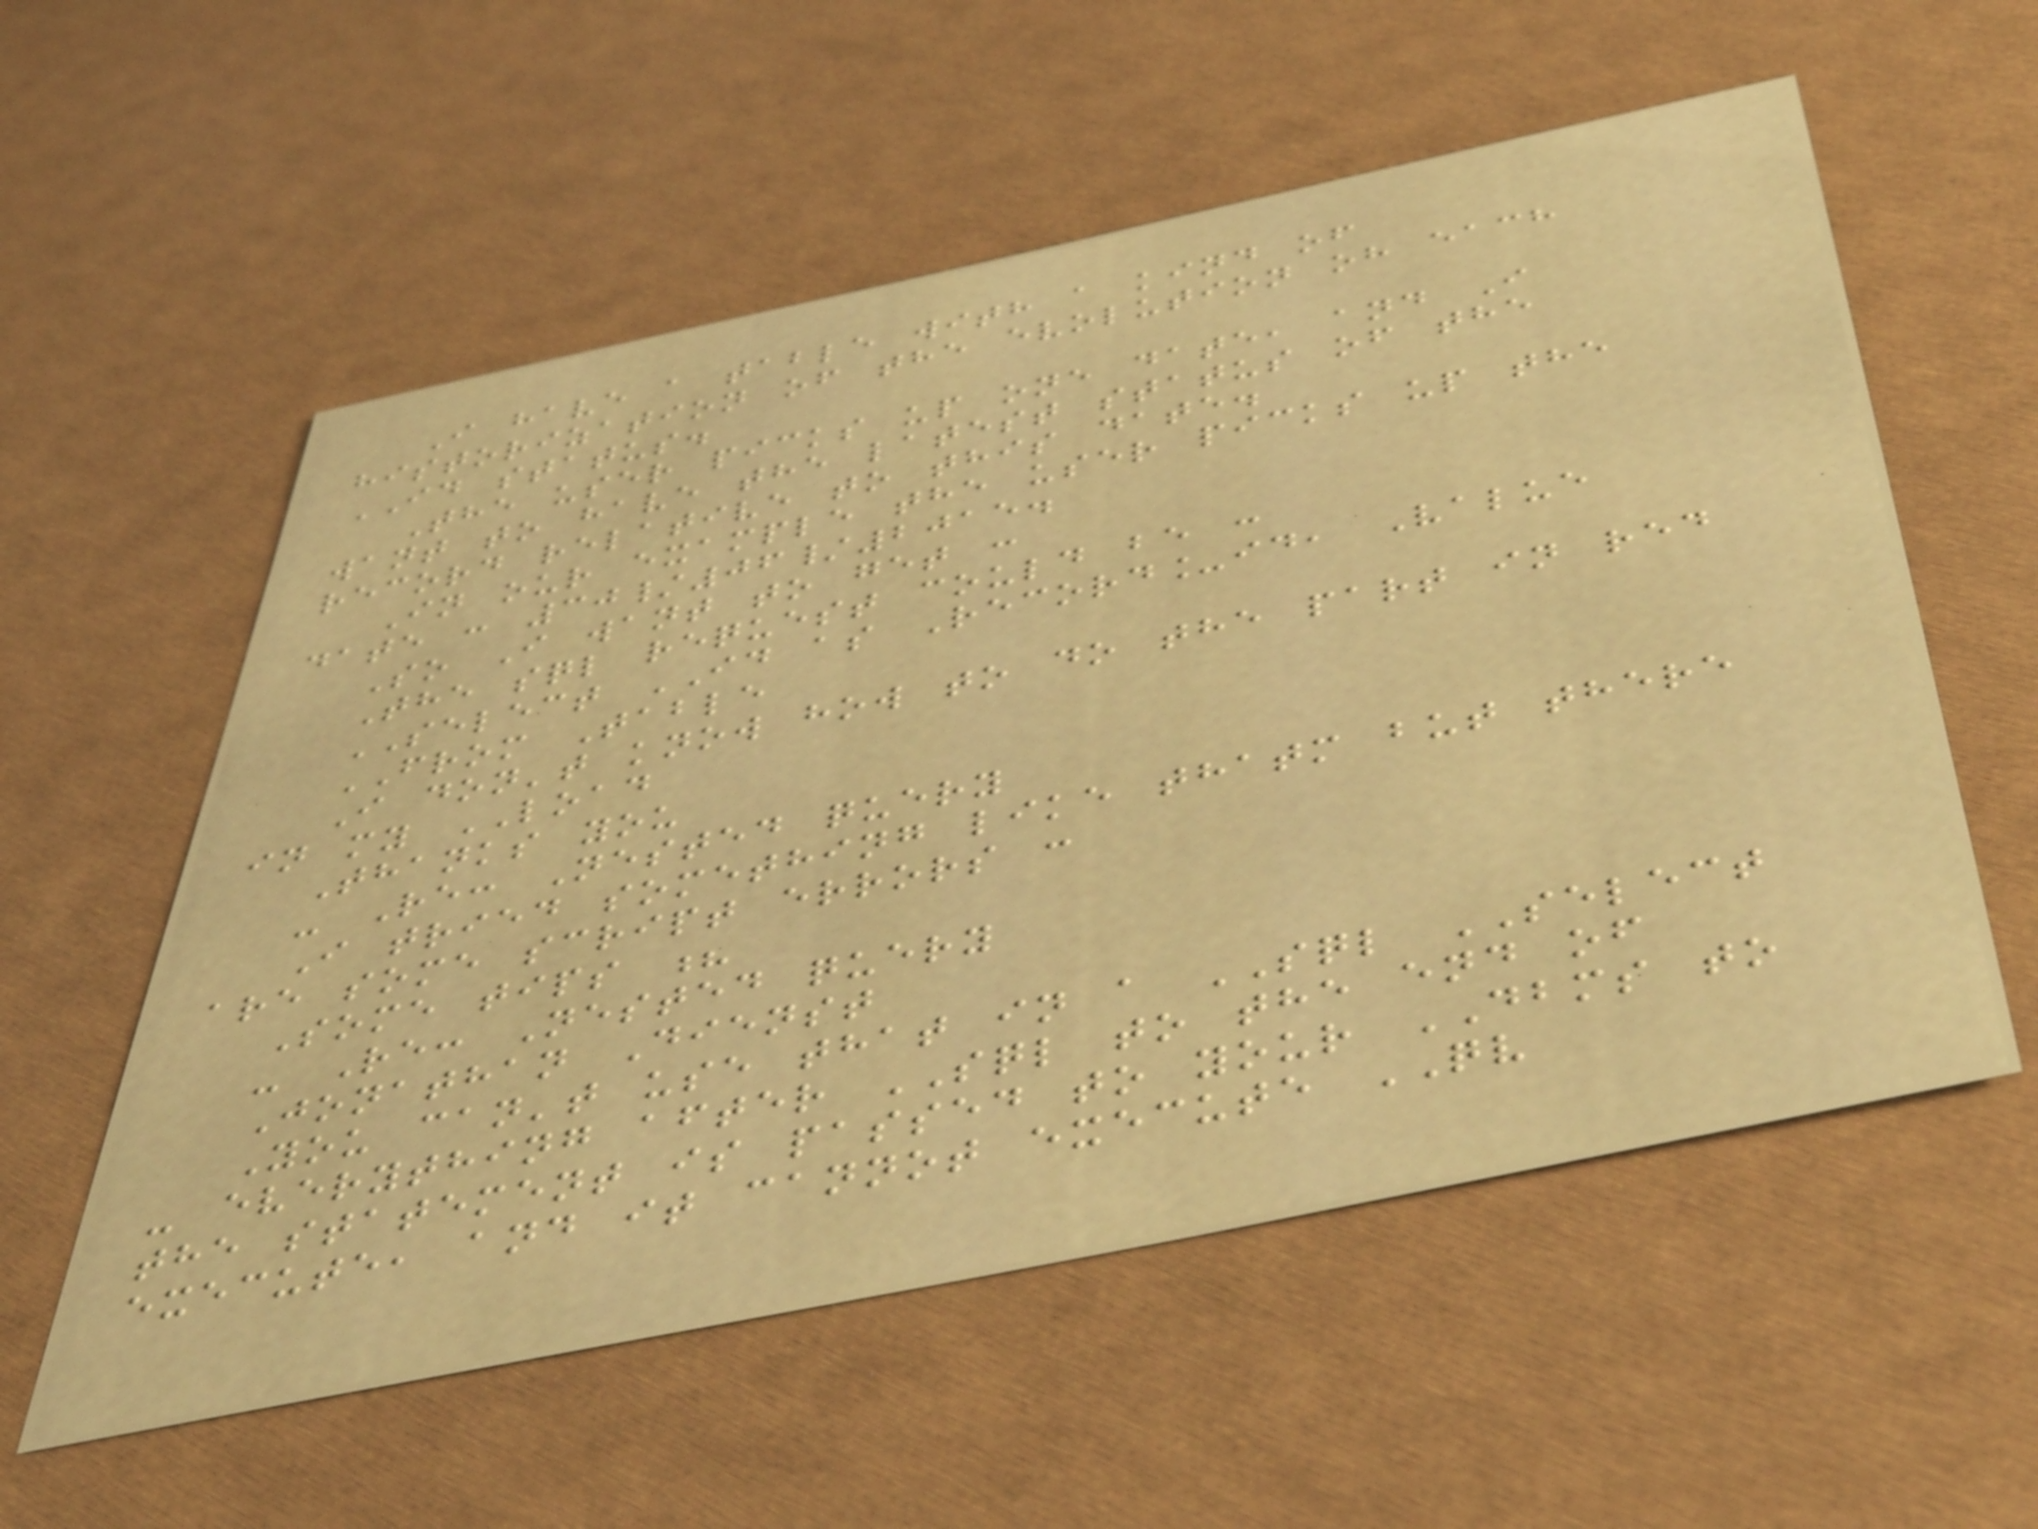I have a table with a kind of
historization of the evolution oh each
ID status.
The user picks up one date, and I
want to have the latest status of the
record relative to this date.
In our example the user picks up the
date : 30/06/2015.
So I want to get :
The sql request could be :
SELECT ID as Record_id, Value
FROM Table
I don't know how to do the part in red
in my LOAD
Thanks you
- Re: Nested query
I tried something like thatm but there
are some script errors :
Some tips ?
- Re: Nested query
Jonathan Dienst
You can't use that in a SQL SELECT
- everything after SQL to the end of
the statement is passed to your DBMS to
execute, and it cannot execute QV
